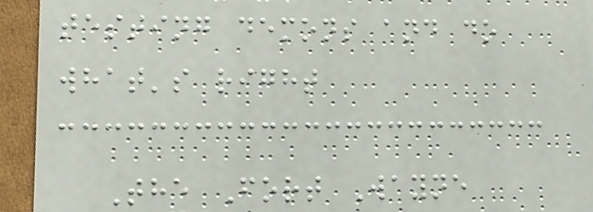testing demons and do
what's right
The Fort Wayne
